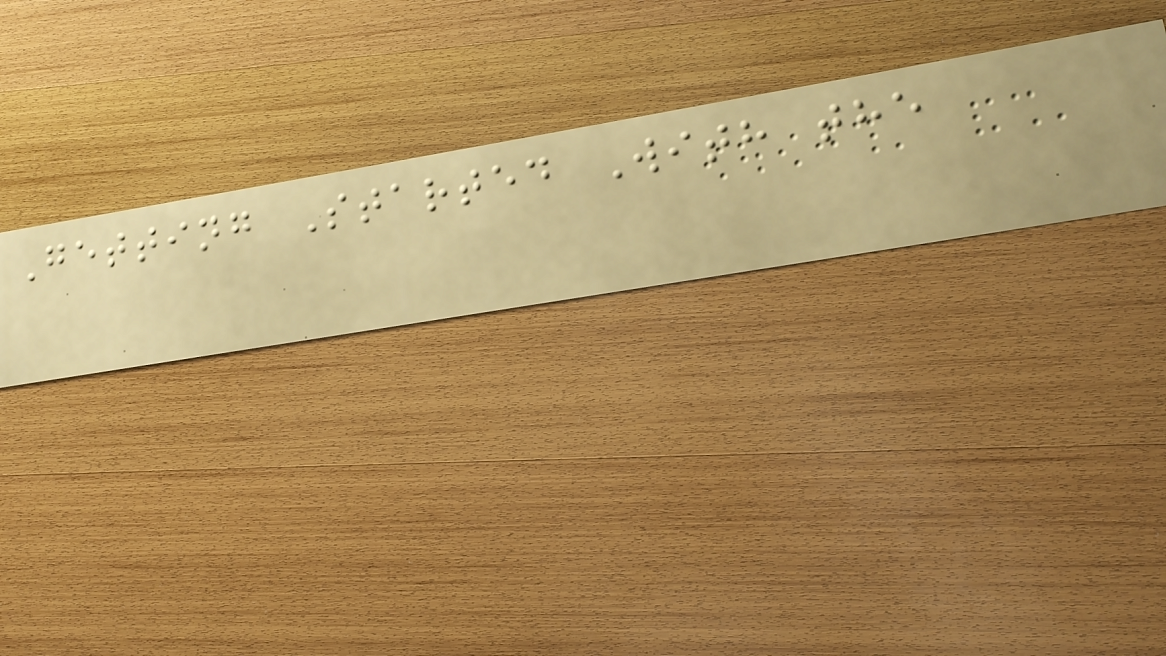Getting Started With the
